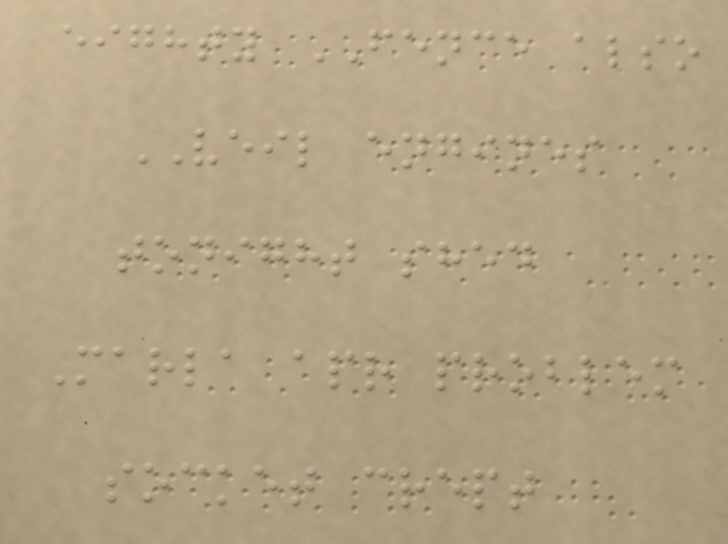eighty FENCE also
VEIL engines
tonight shed
Marla apr problem
socket crept
